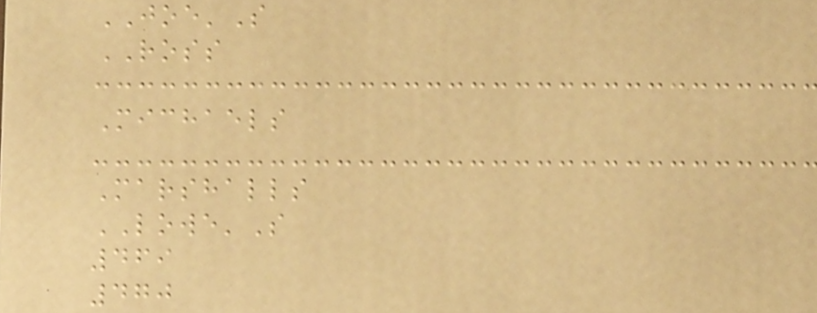JOE'S
ROSS
Michaels
Marshalls
LOWE'S
469
470
